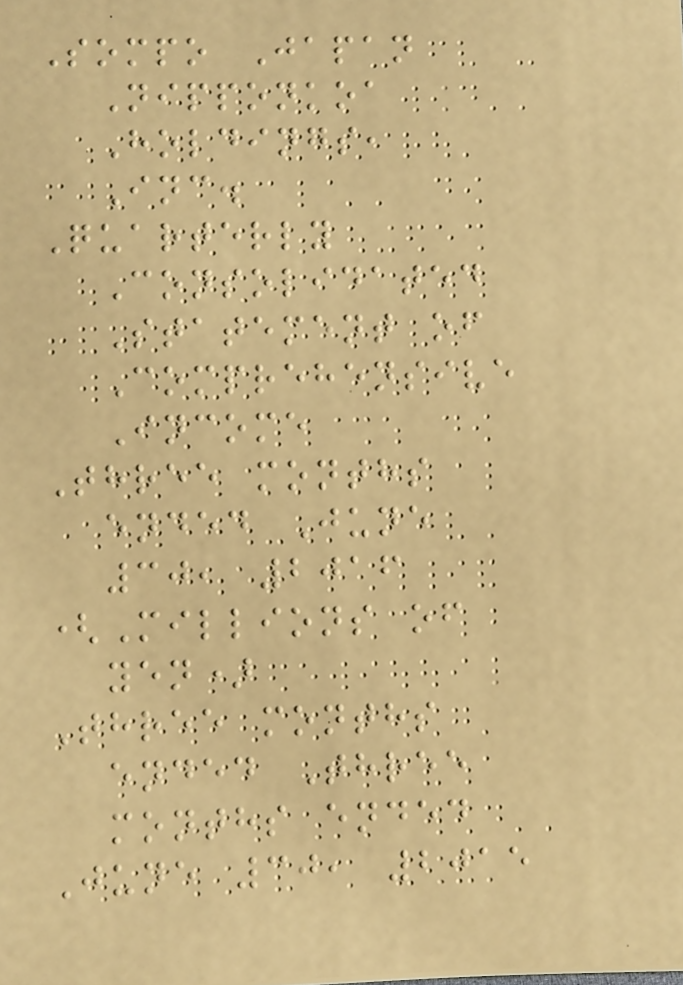Sompo Japan
Nipponkoa
Holdings,
Inc.
Quarterly
Consolidated
Statement of
Comprehensive
Income
Three months
ended June
30, 2016
(Millions of
yen)
Three months
ended Three
months ended
June 30, 2015
